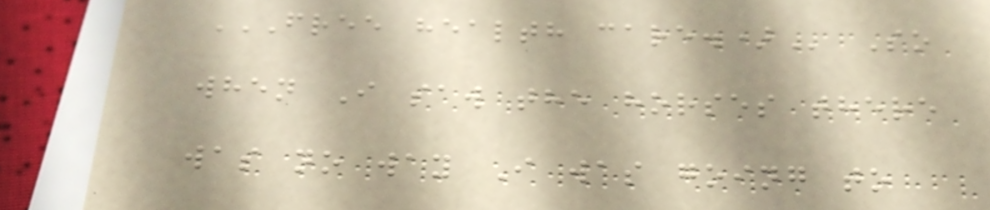FREE HEALTH CARE.) So
when I saw the horses there
was no way I was going to
